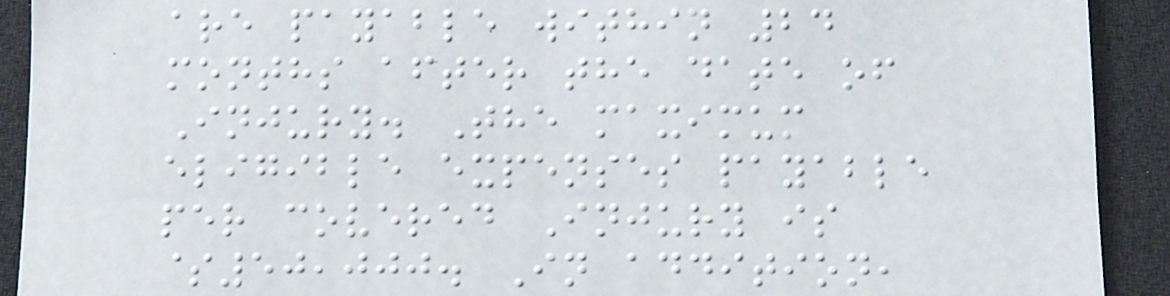are payable within 24
months after the date of
Injury. The maximum
eligible expenses payable
per covered Injury is
$50,000. In addition,
